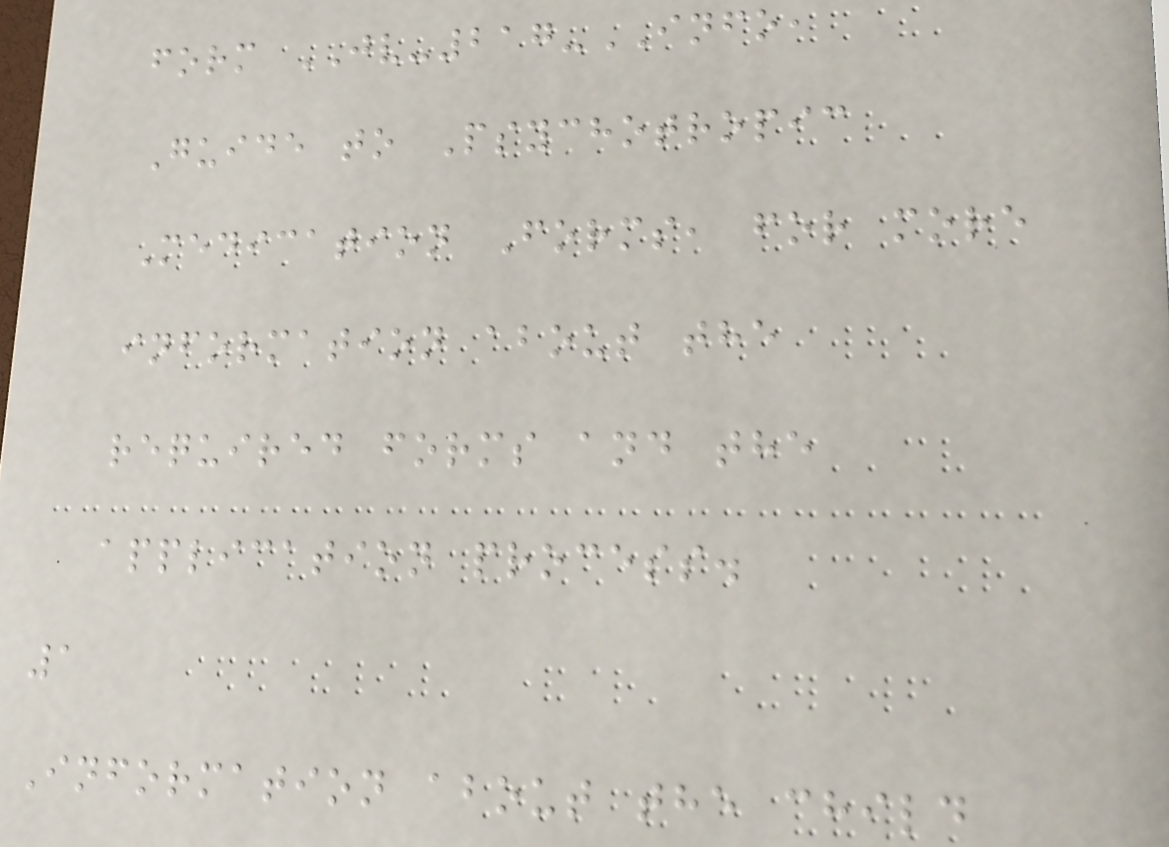form JV-217-INFO,
Guide to Psychotropic
Medication Forms, for more
information about the
required forms and the
application process.
1
Information about the child
